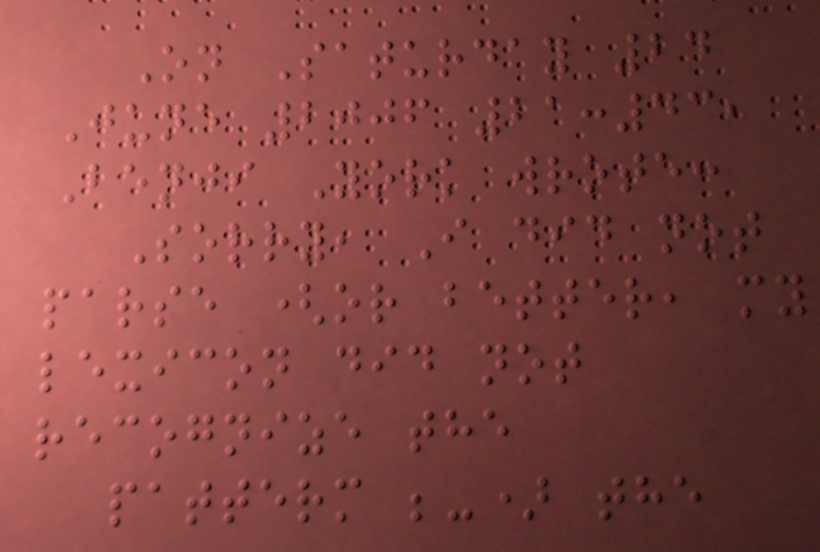On Saturday 24
June 2006 21:43,
Benji York wrote:
Sorry, I did not
parse (or better, my
lexicon did not
recognize the
patterm ;-) the
